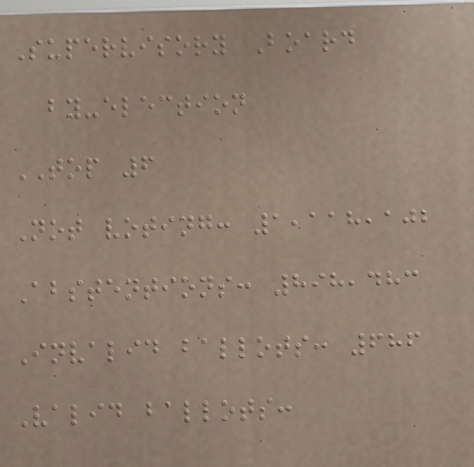Supervisory Board
by-election
TOP 6
Not voting: 1,118,102
Abstentions: 898,483
Invalid ballots: 686
Valid ballots:
